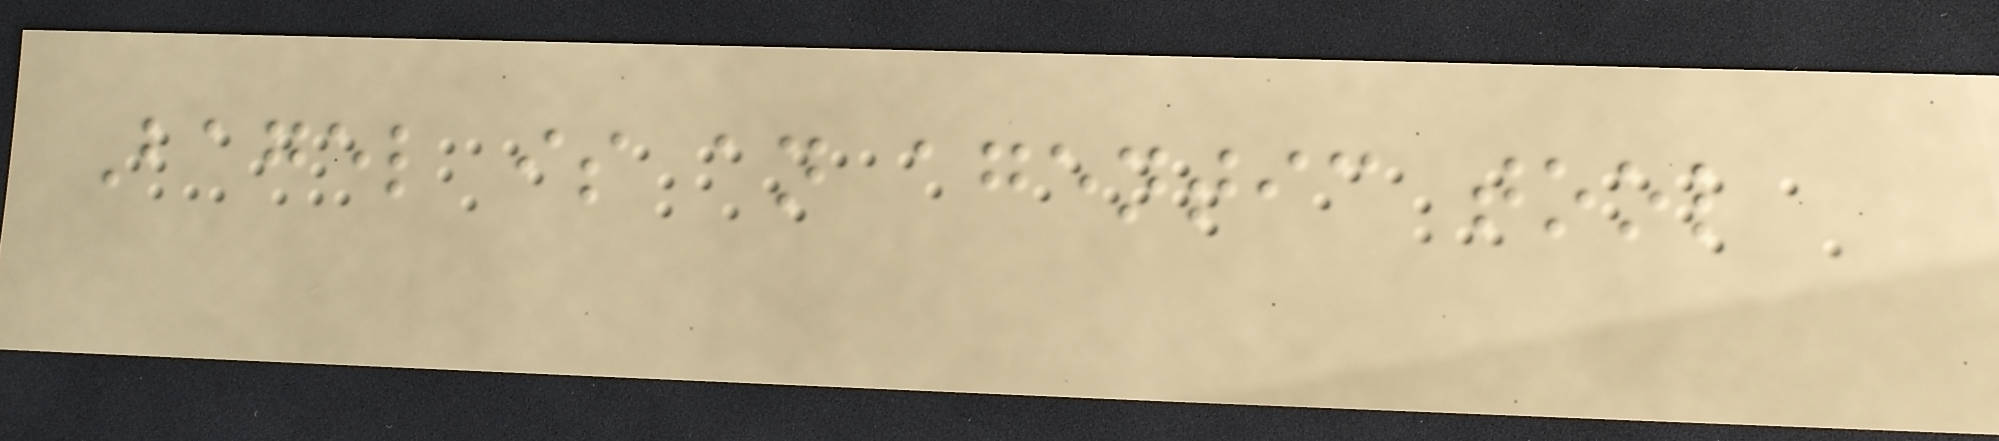Bagel is an agentic tool
